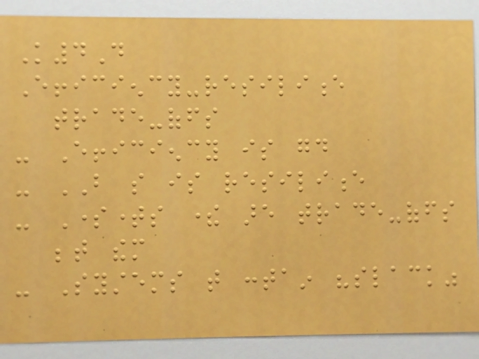K4D
Efficiency-resilience
trade-offs
- Efficiency is good
- BUT so is resilience
- Sometimes there are trade-offs
between them
- Systems that contain "slack"
